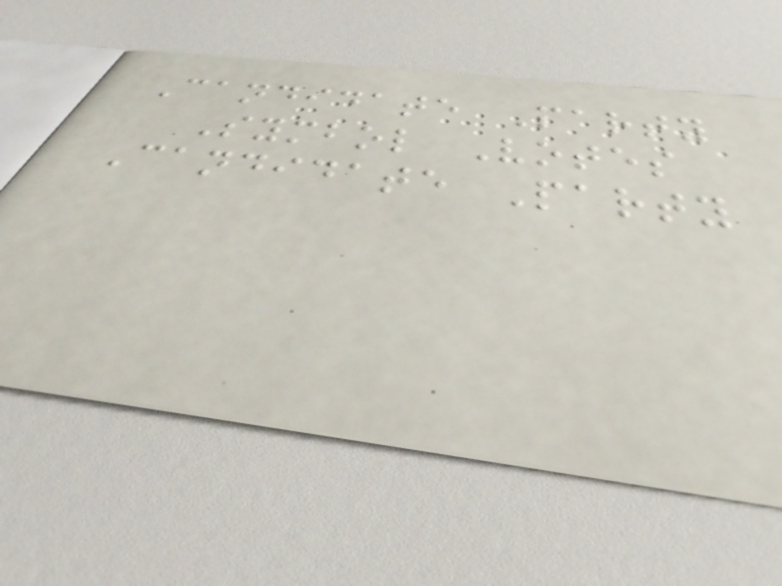Candidate Party
Symbol Votes
Candidate Party
